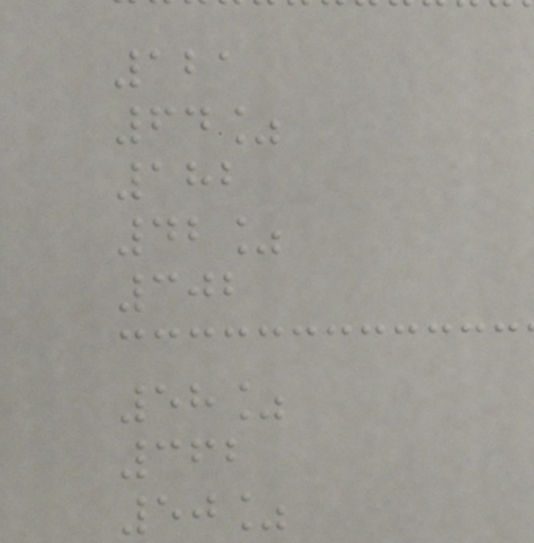121
64%
182
42%
302
58%
362
50%
